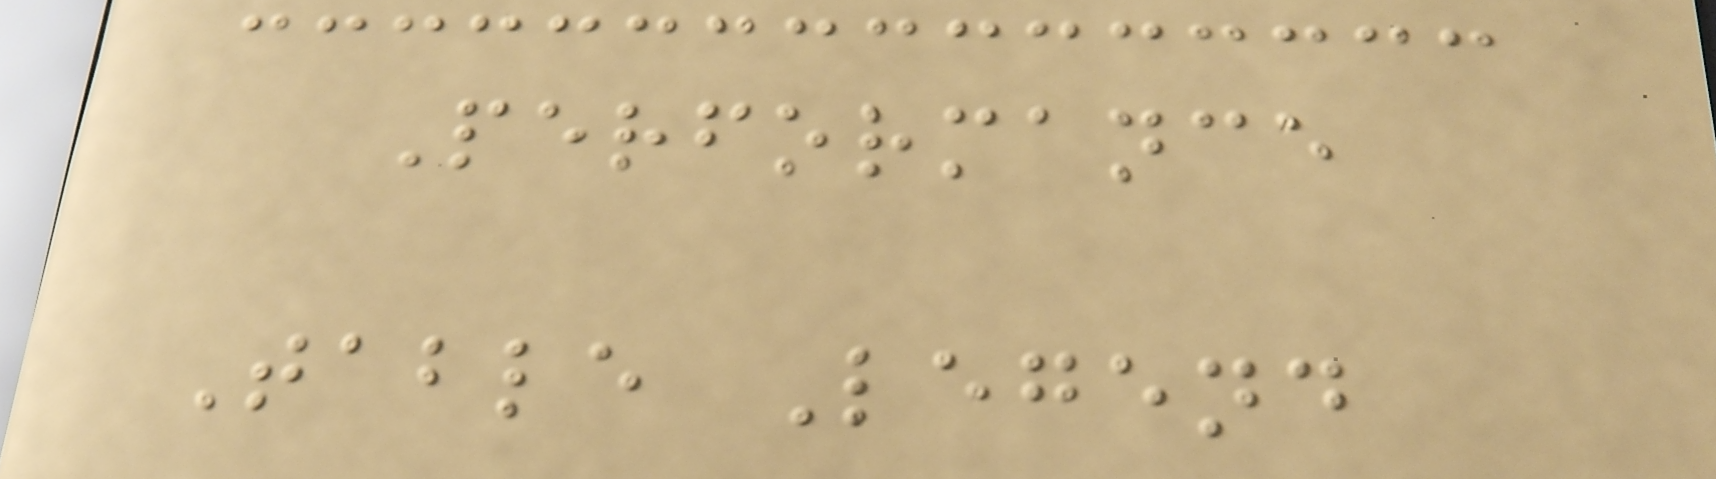Performance
Table Legend
